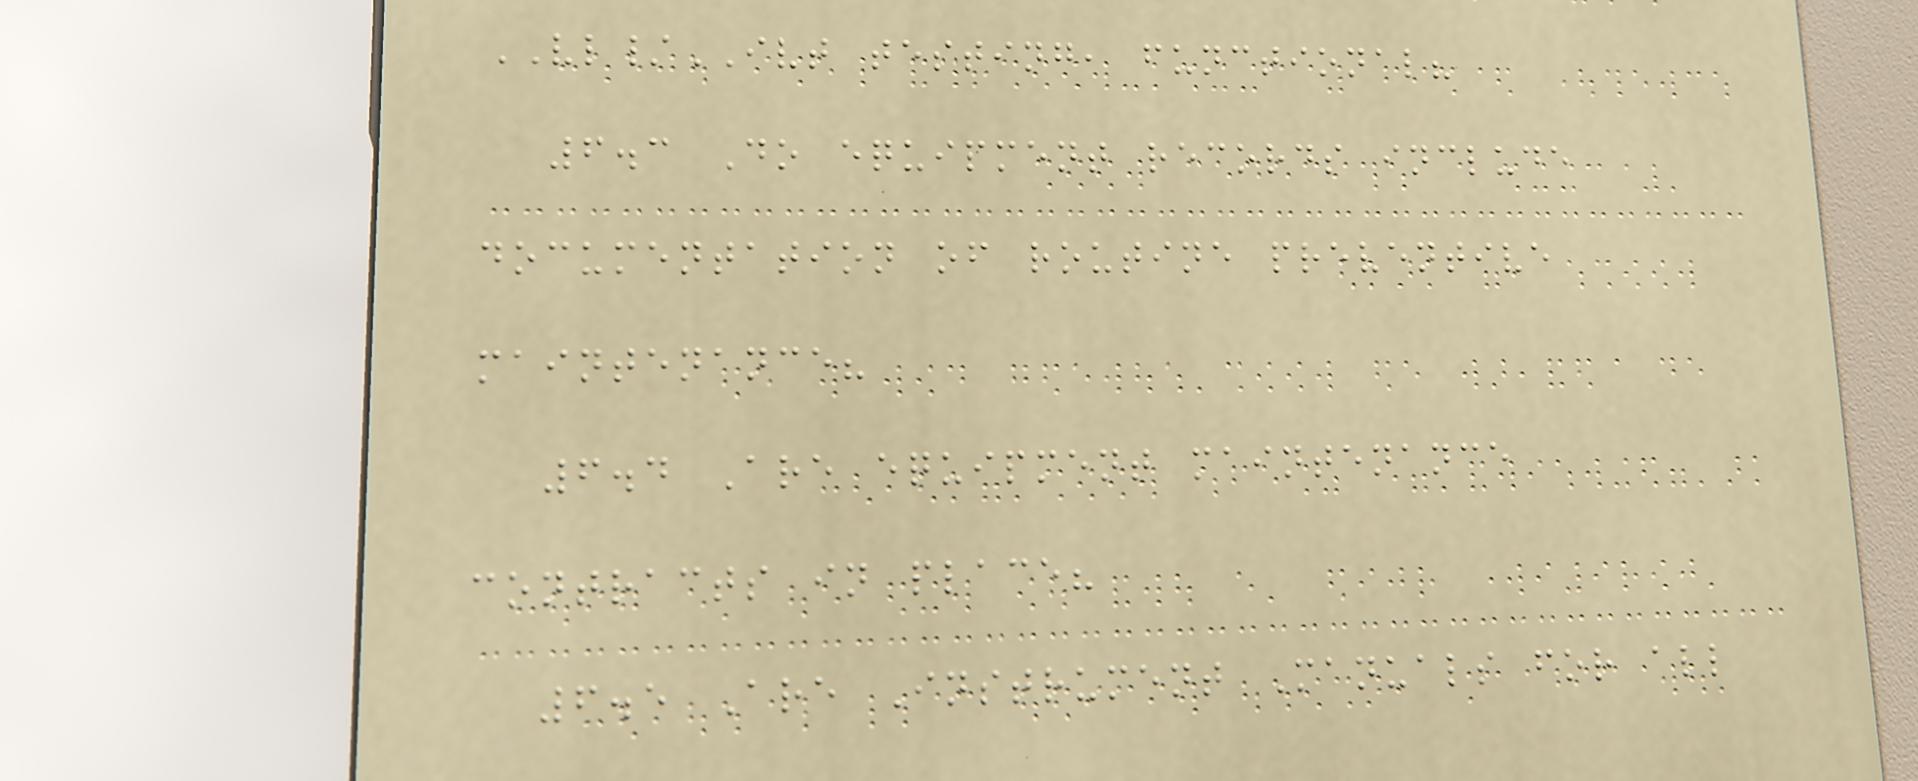VL/IVT testing, functional?
6.3 Do equipment records include
documentation of routine preventive
maintenance?
6.4 Are equipment maintenance
contracts in place?
6.5 Are Instrument Manuals for all
